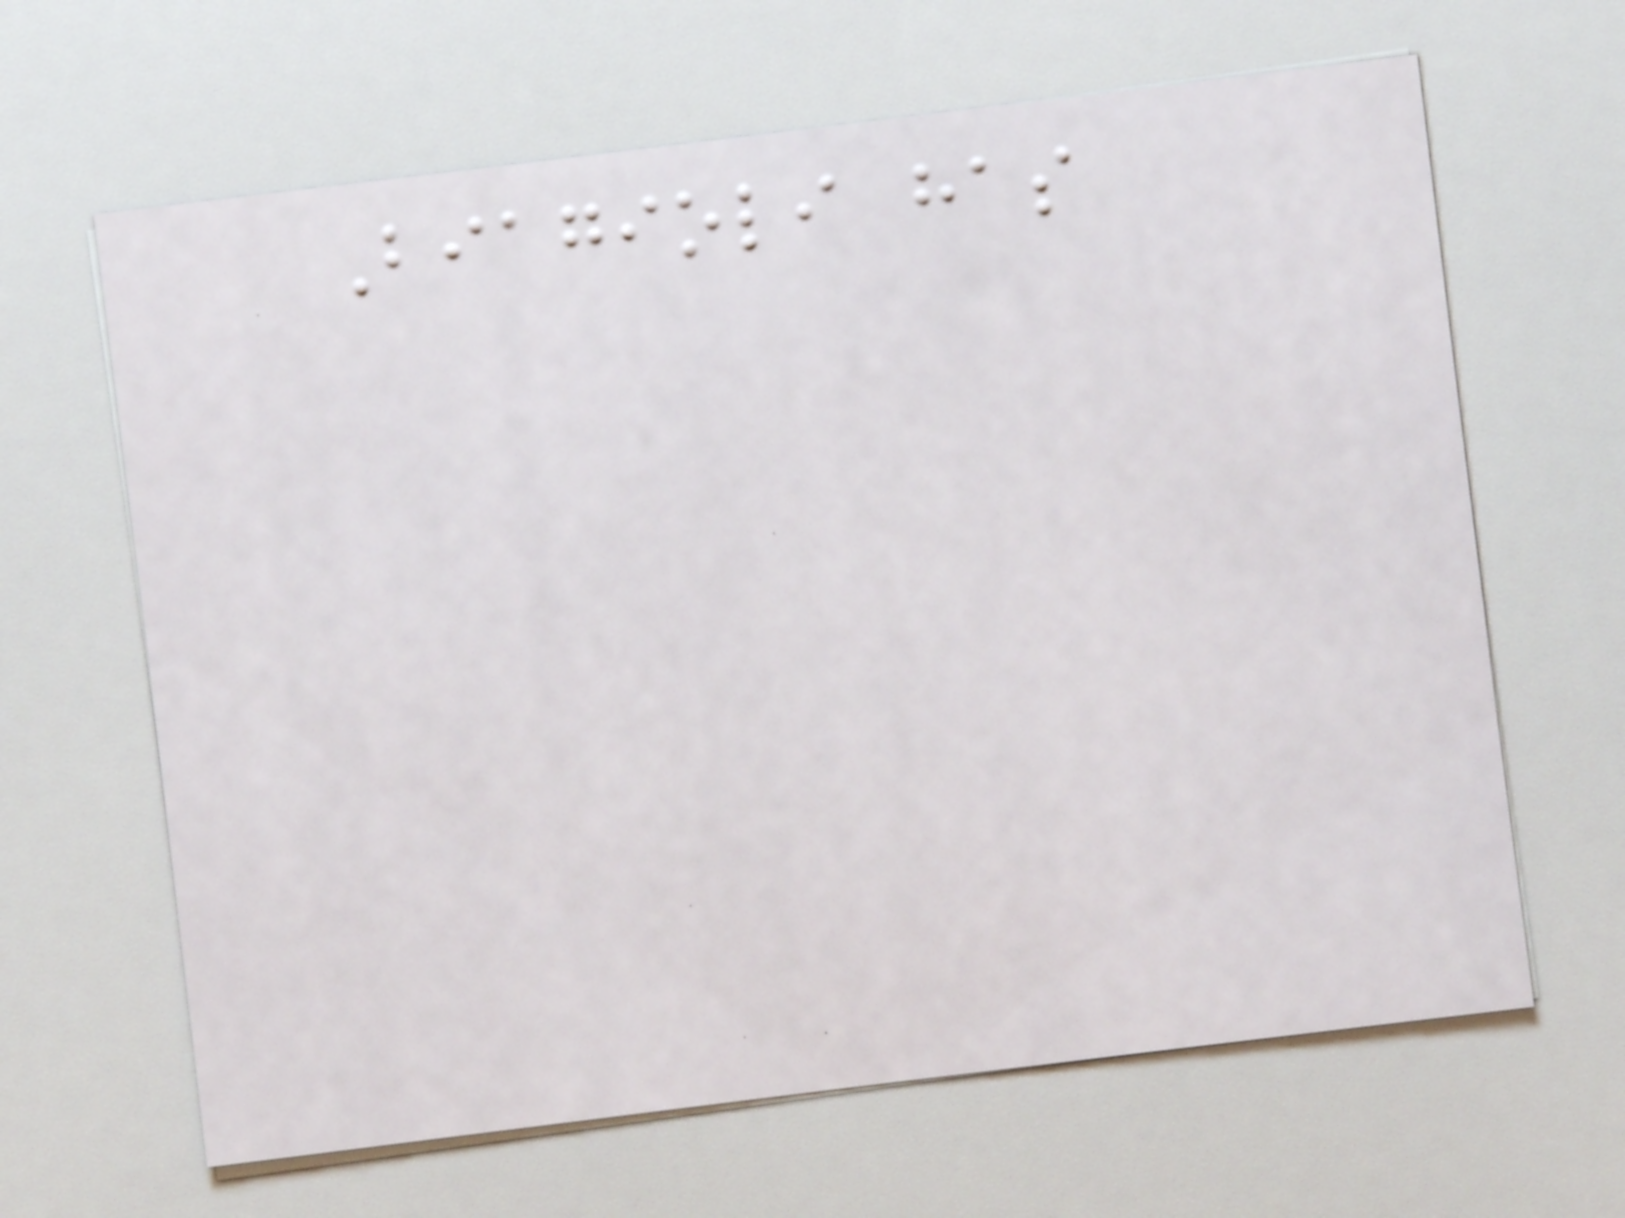Biagioli has
